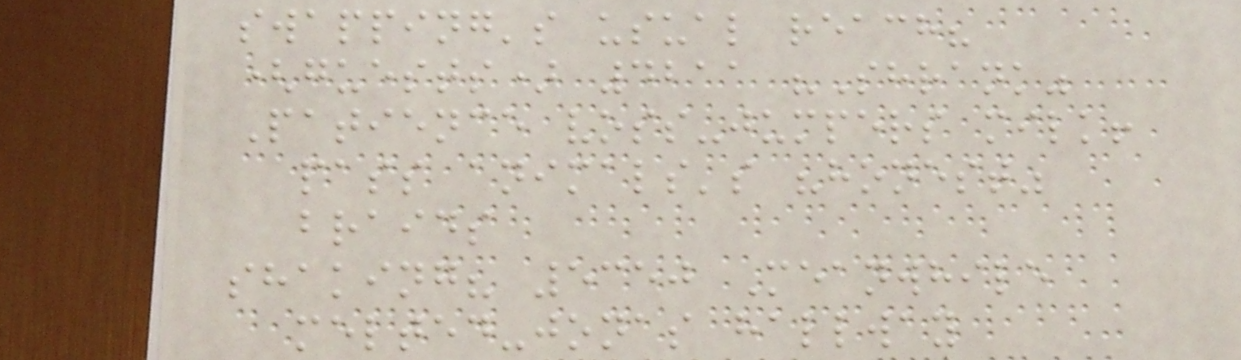swapping's usual reach?
(guests) 4211 "Shrank"
Patience voss-jumpers milk!
pass animals's "honest"
braids
shaking? 5350 Meanwhile
melted-jonas hallway
